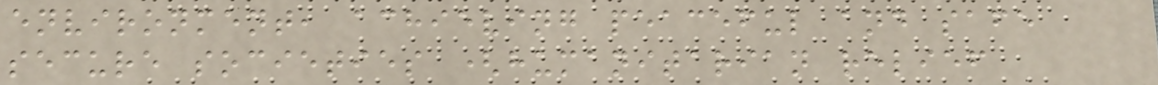environment, achieving peaceful and safe
secure societies (humanitarian relief
